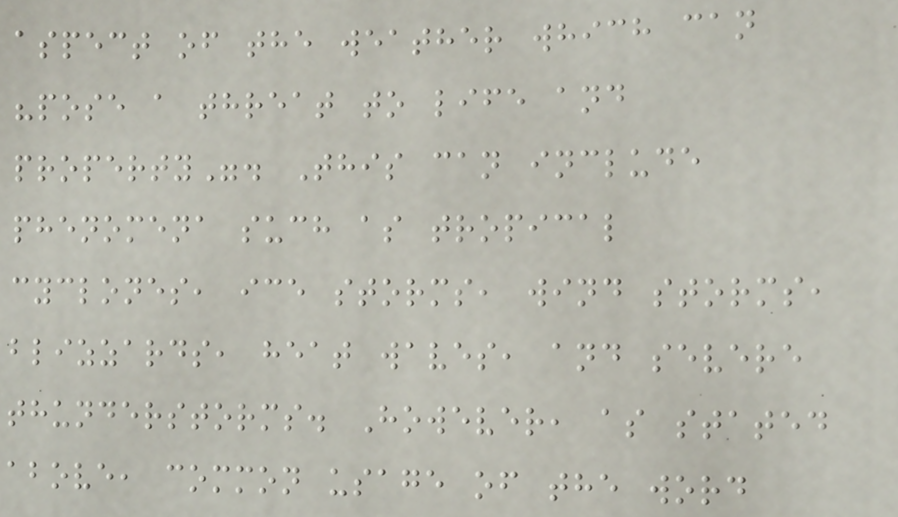aspect of the weather which can
"pose a threat to life and
property". This can include
phenomena such as tropical
cyclones, ice storms, wind storms,
blizzards, heat waves, and severe
thunderstorms. However, as stated
above, common usage of the word
